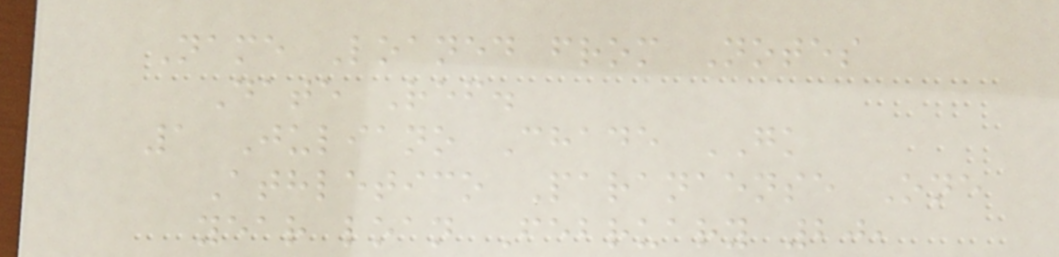Name Loaned from Notes
Date Ref.
1 Juliano Chade GK
Athletico Paranaense One
year loan February 20,
